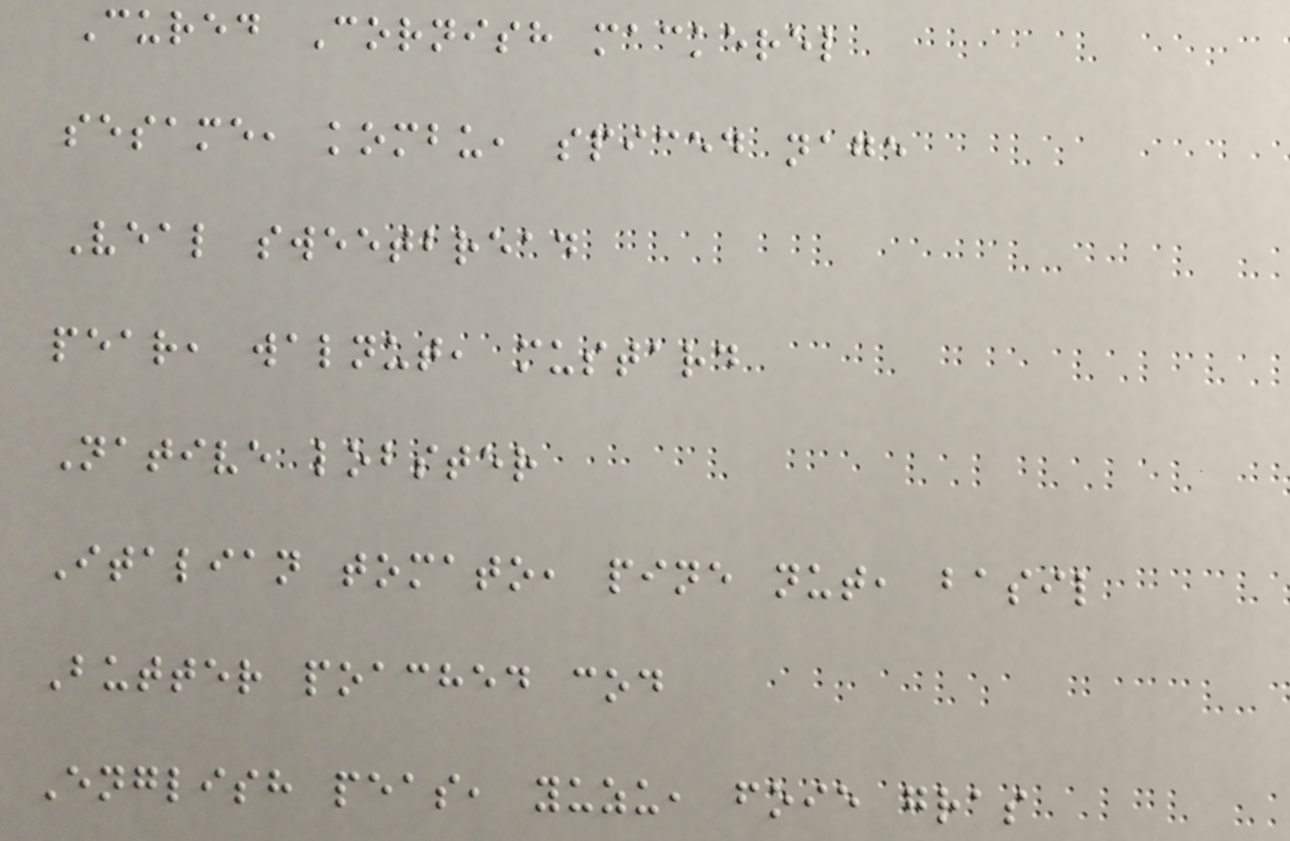Cured Cornish mackerel
sesame, kombu, spiced nage
Veal sweetbread
pear, walnut, mustard
Native lobster
Italian tomato, pine nut, basil
Butter poached cod
English peas, yuzu, foie gras
